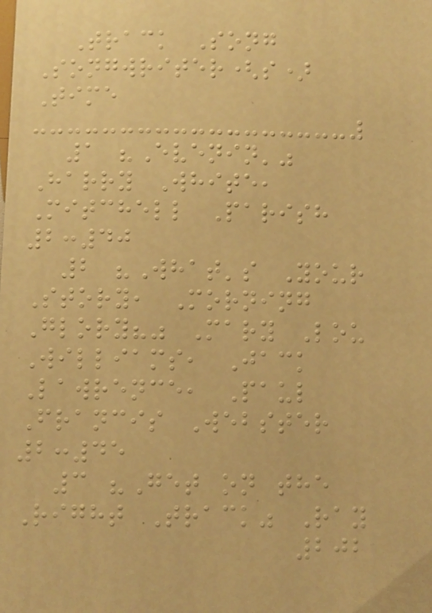Track Song
Songwriter(s)
Time
1 "Evenin'"
Harry White,
Mitchell Parish
2:40
2 "What's Your
Story, Morning
Glory?" Mary Lou
Williams, Jack
Lawrence, Paul
Francis Webster
2:45
3 "Get on the
Right Track" Ray
202
